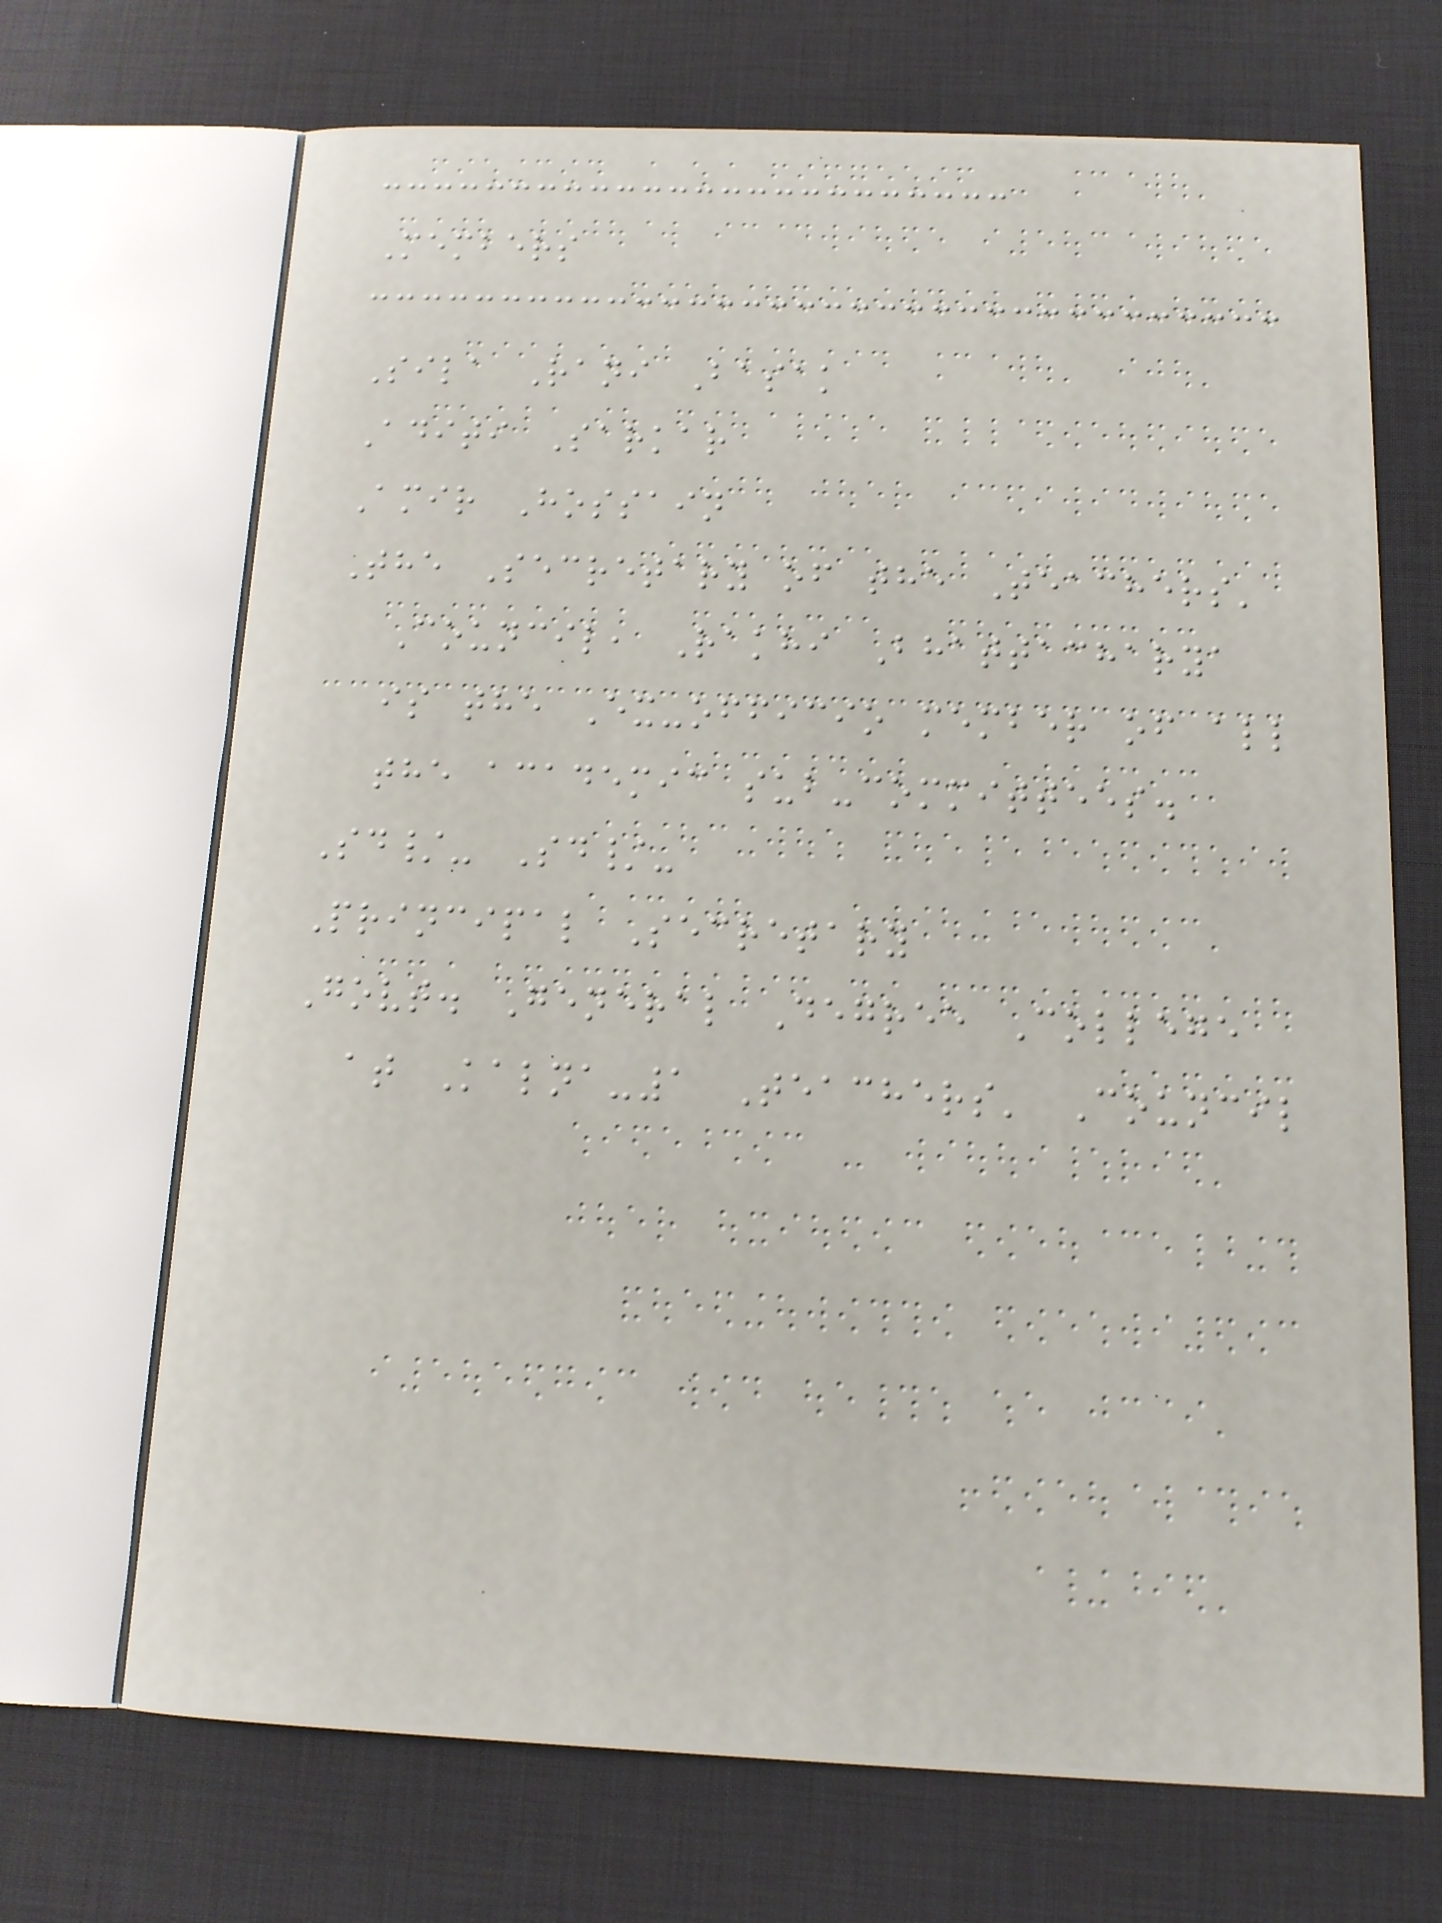Members
Sila Rani Basak
Aditi Sarkar
Amir Hossain
The Secretary of the Teachers'
Council, Rakhi Bhattacharya
is the Ex-officio member of all
the academic sub-committees.
Sd/- Sd/-
Principal Secretary
Govt. General Degree College
at Kalna-1 Teachers' Council
